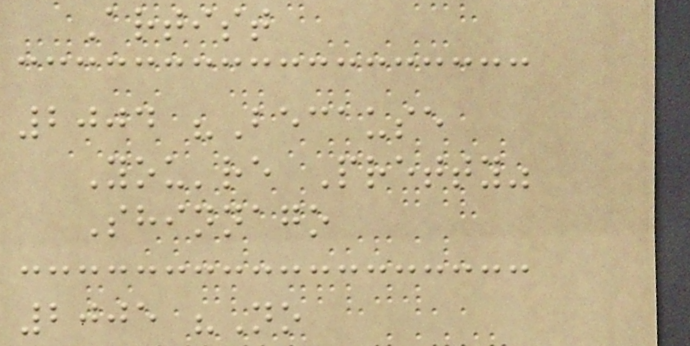Artist
2004 "Because
You're Pretty"
Shinnago
2005 "No
